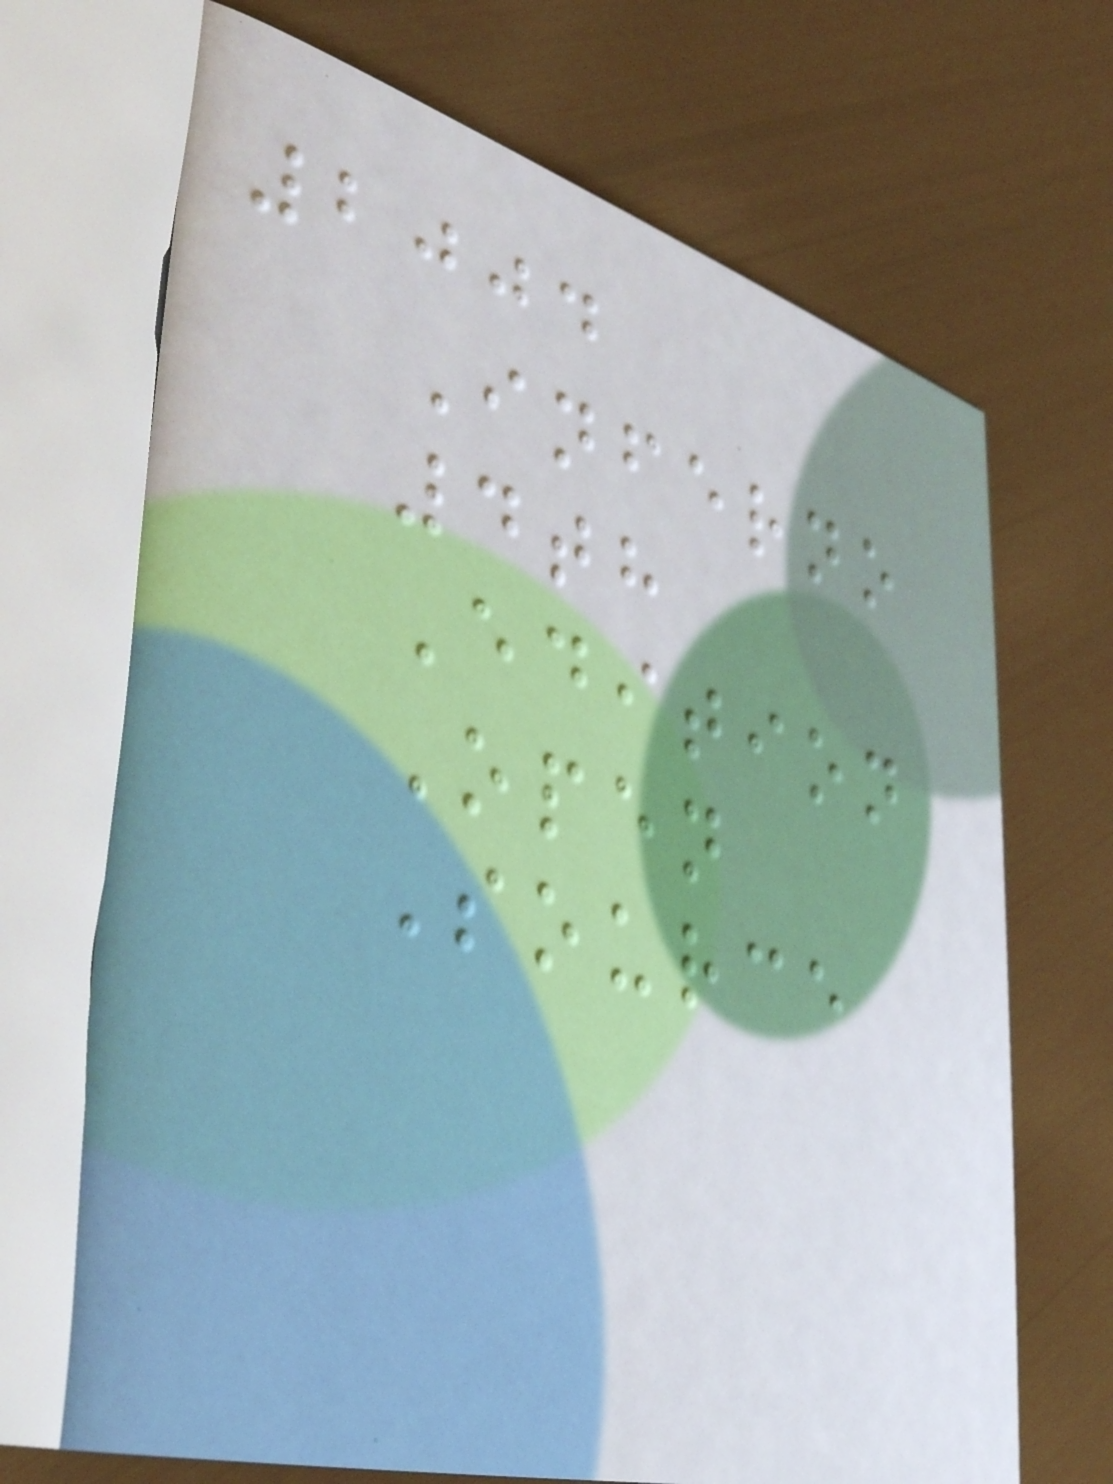2004
Inferno
4th
Edition
Open
Source
